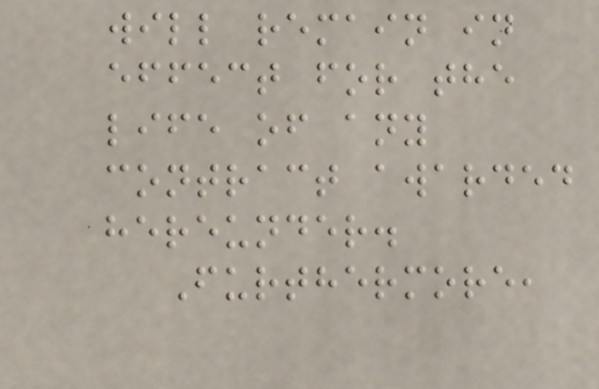will remain in
effect for the
life of any
contract awarded
hereunder.
Furthermore,
